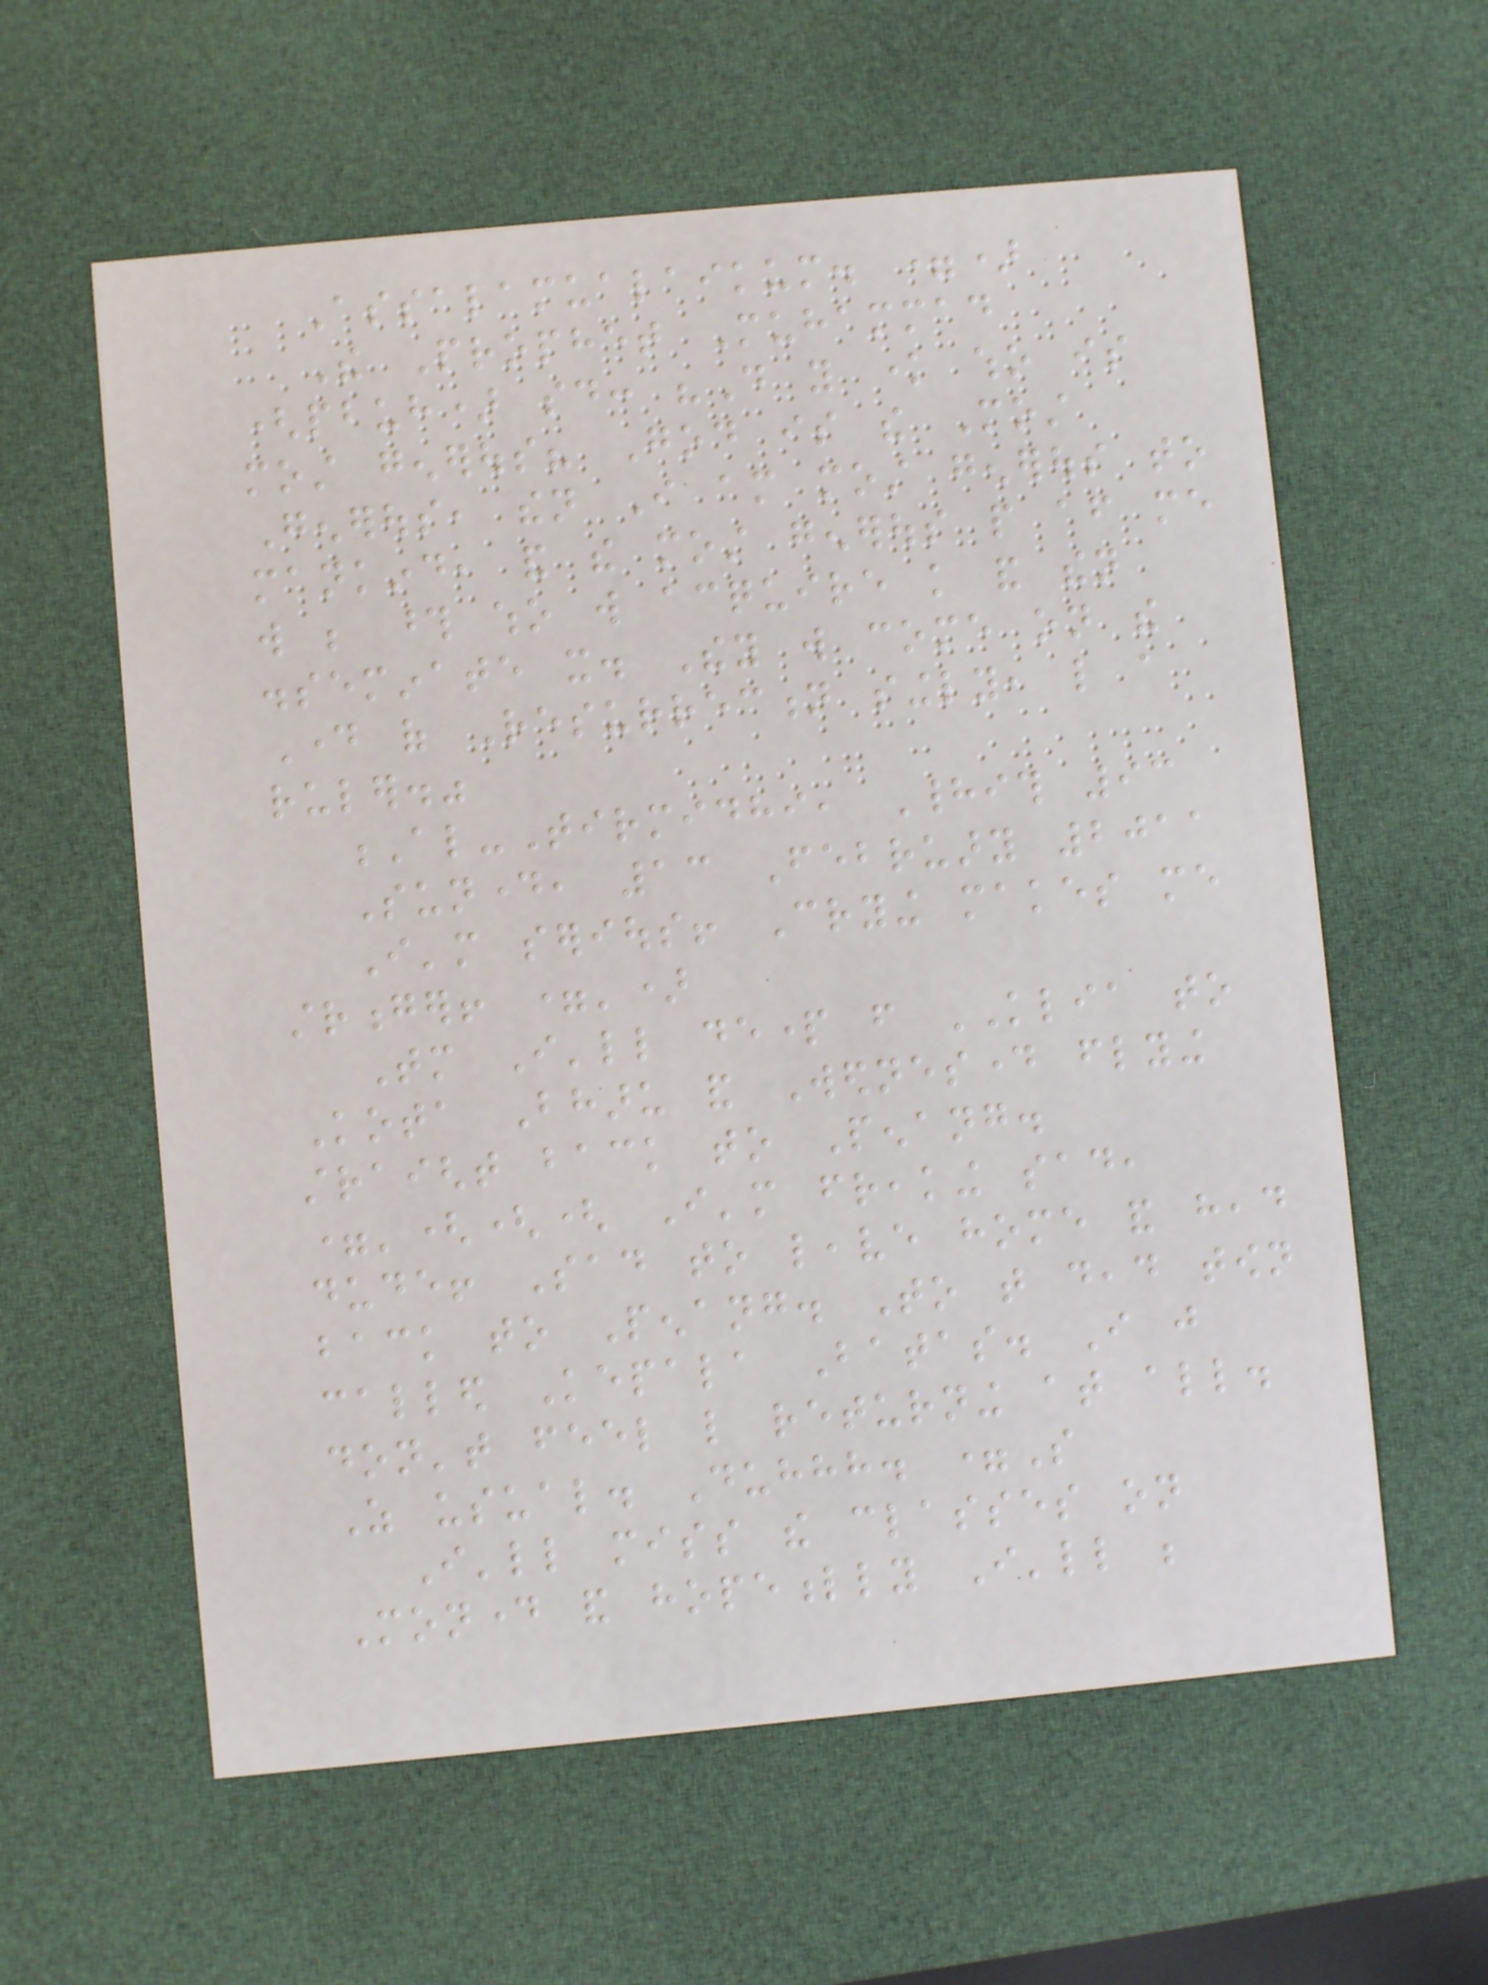Assalamualaikum. =)
The Prophet Muhammad
(pbuh) said: "Do you know who is
most generous? God is the Most
Generous, then I am most generous to
mankind, and the most generous people after me
will be those who will acquire knowledge and then
disseminate it. They will come on the
Day of Resurrection singly, like a
ruler."
Al-Tirmidhi, Hadith 93
Sunday, 13 February 2011
I'm serious! Crying makes me
stronger! =')
Tomorrow I'll depart from KLIA to
Kota Bharu and Wednesday flying
straight back to Penang.
='((( I'm freaking sad,
dude! Sad to leave home and head
back to Penang. To that dead town
called Kepala Batas. I just
don't feel like returning at all.
As usual. Duhhh. =S
I'll miss the classes on
Monday and hopefully I'll be
